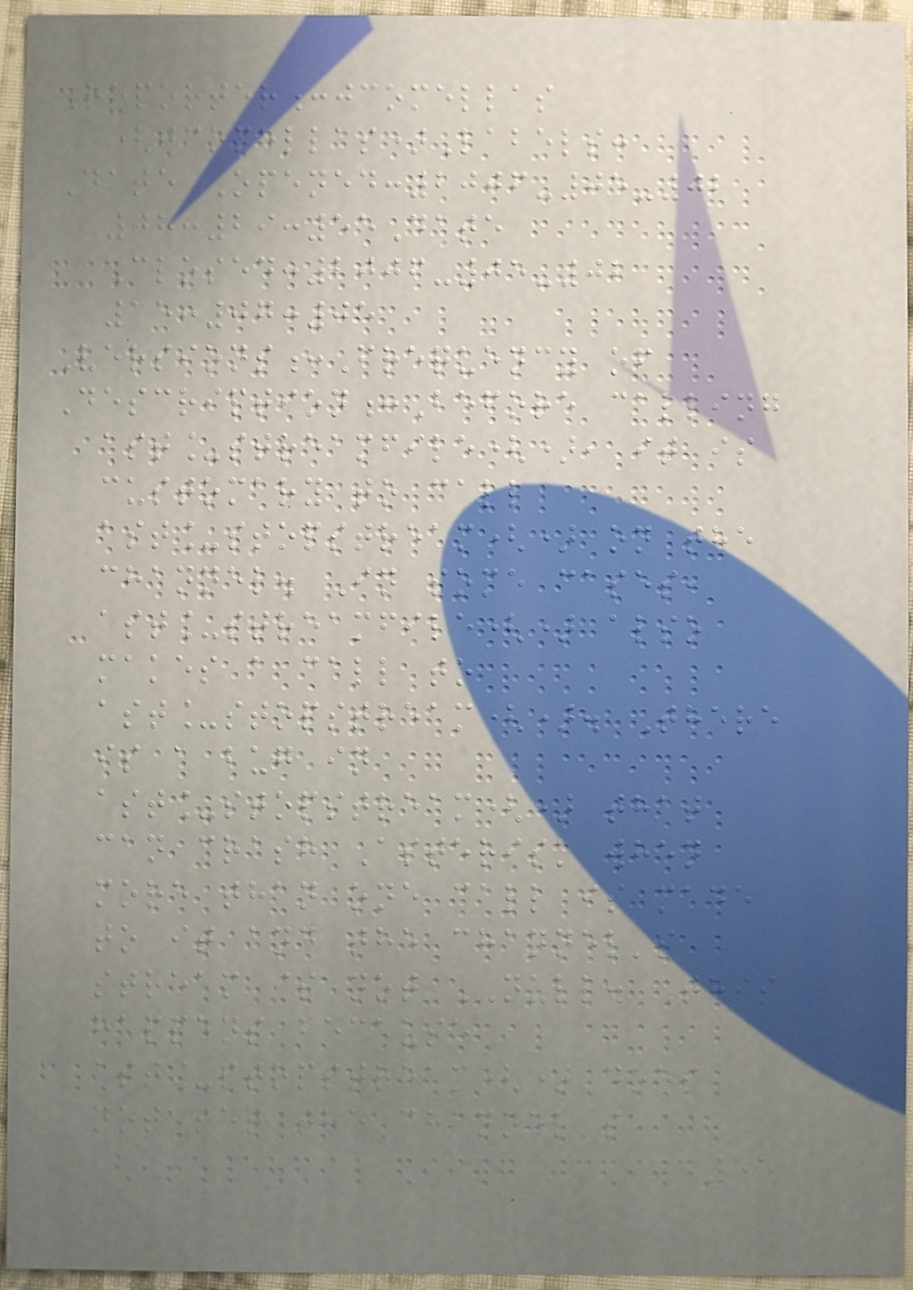Reporter:jcomellas
(jcomellas)Labels:
Date Opened:2006-05-02
08:29:55Date
Closed:2006-05-02
15:07:05
Versions:Frequency of
Description:Before calling
ast_streamfile(), it is
customary to call
ast_stopstream() on the
channel. In some cases,
ast_streamfile() also
makes a call to
ast_stopstream(). There
is a bug in
ast_stopstream() that
can crash Asterisk when
more than one call is made
to it and the channel's
stream is not NULL. This
happens because
ast_stopstream() does
not set the channel's
55
